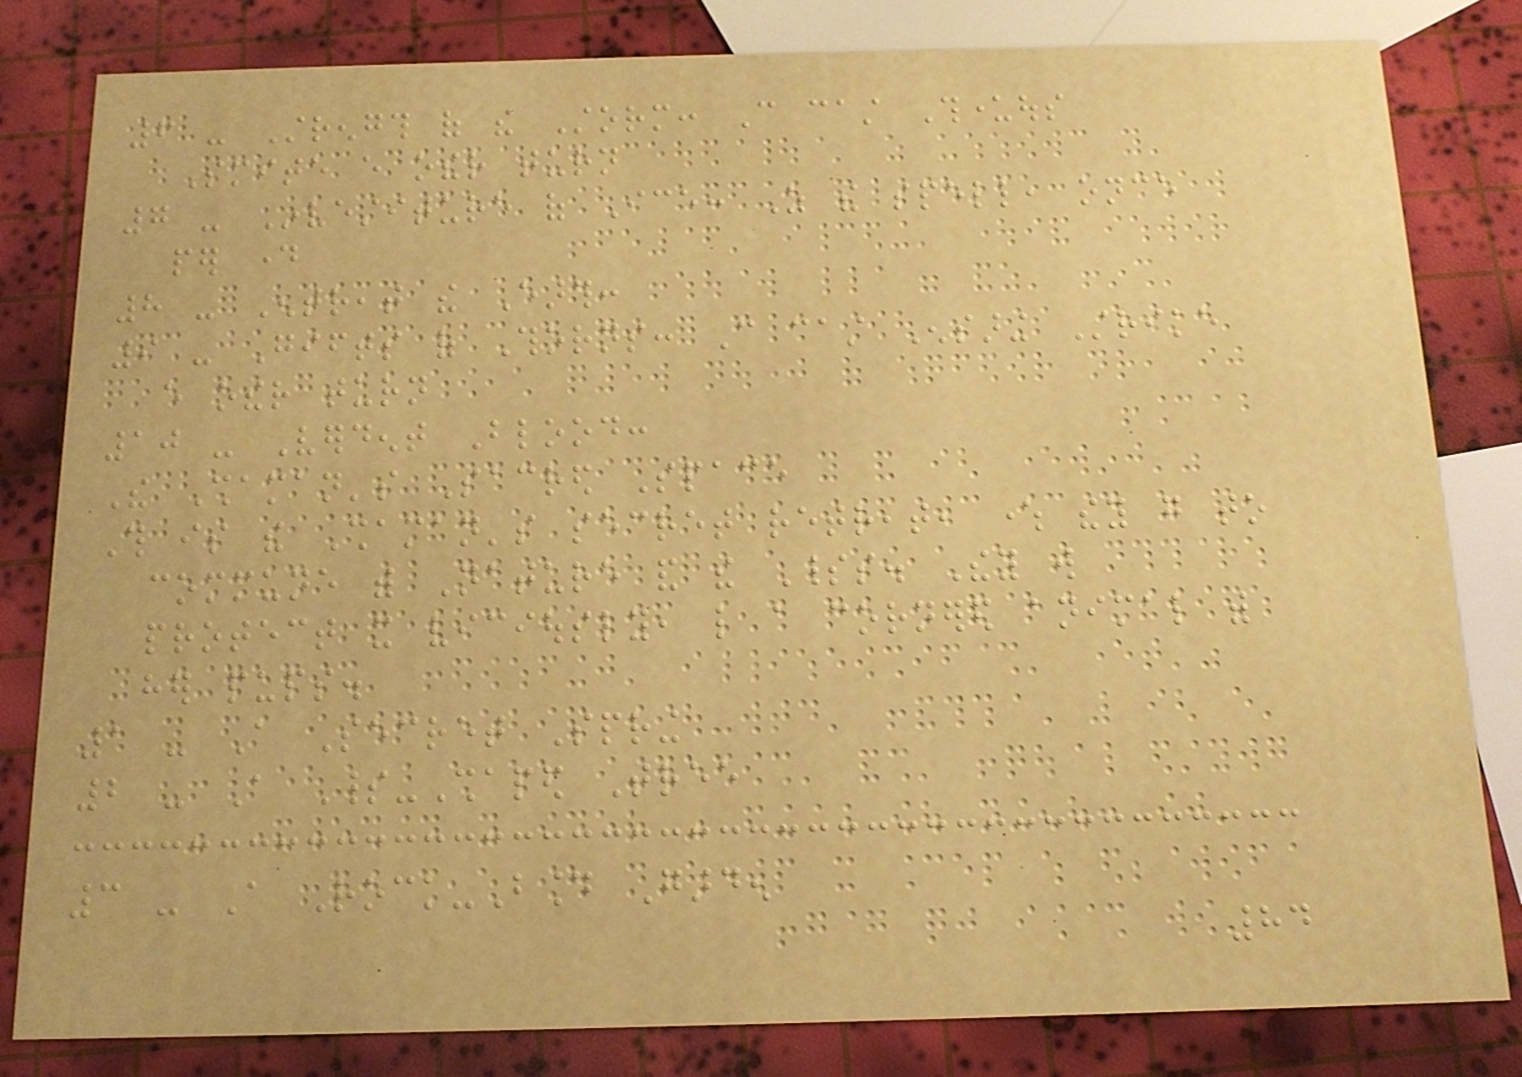6 - Strength of the Storm: Can cast Thunderous
Smite every other turn
7 - Investiture of Ice: As the spell, once
per day
8 - Entreat the Earth:
9 - Gifts of Thorns: Can cast Ensaring Strike
every other turn
10 - Verdent Blood:
The Shaman's Sacred Space
This is the Shaman's secret retreat, where they go to
commune with Nature and the Spirits. They will
protect it viciously, like a cornered animal with
her pups.
1 - A Secret Spring
2 - A Spirit-Shaped Tree
3 - A Rock-Bound Garden
84
